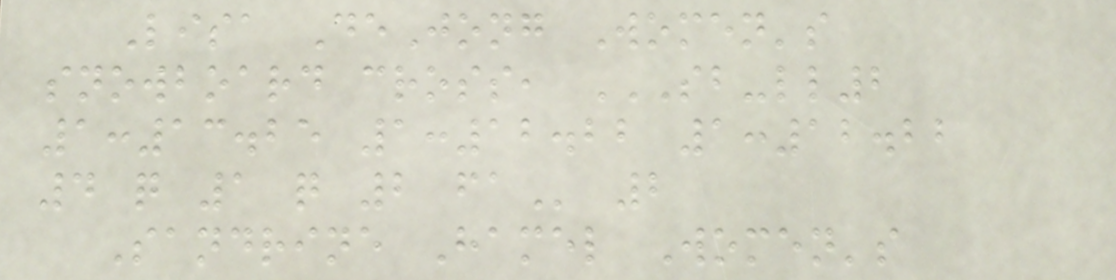Lisa DeJong Women's
snowboard cross, SB-LL2
1:13.25 1:12.22 1:12.22
4 Q 1 Q 2 FA 2
Sandrine Hamel Women's
